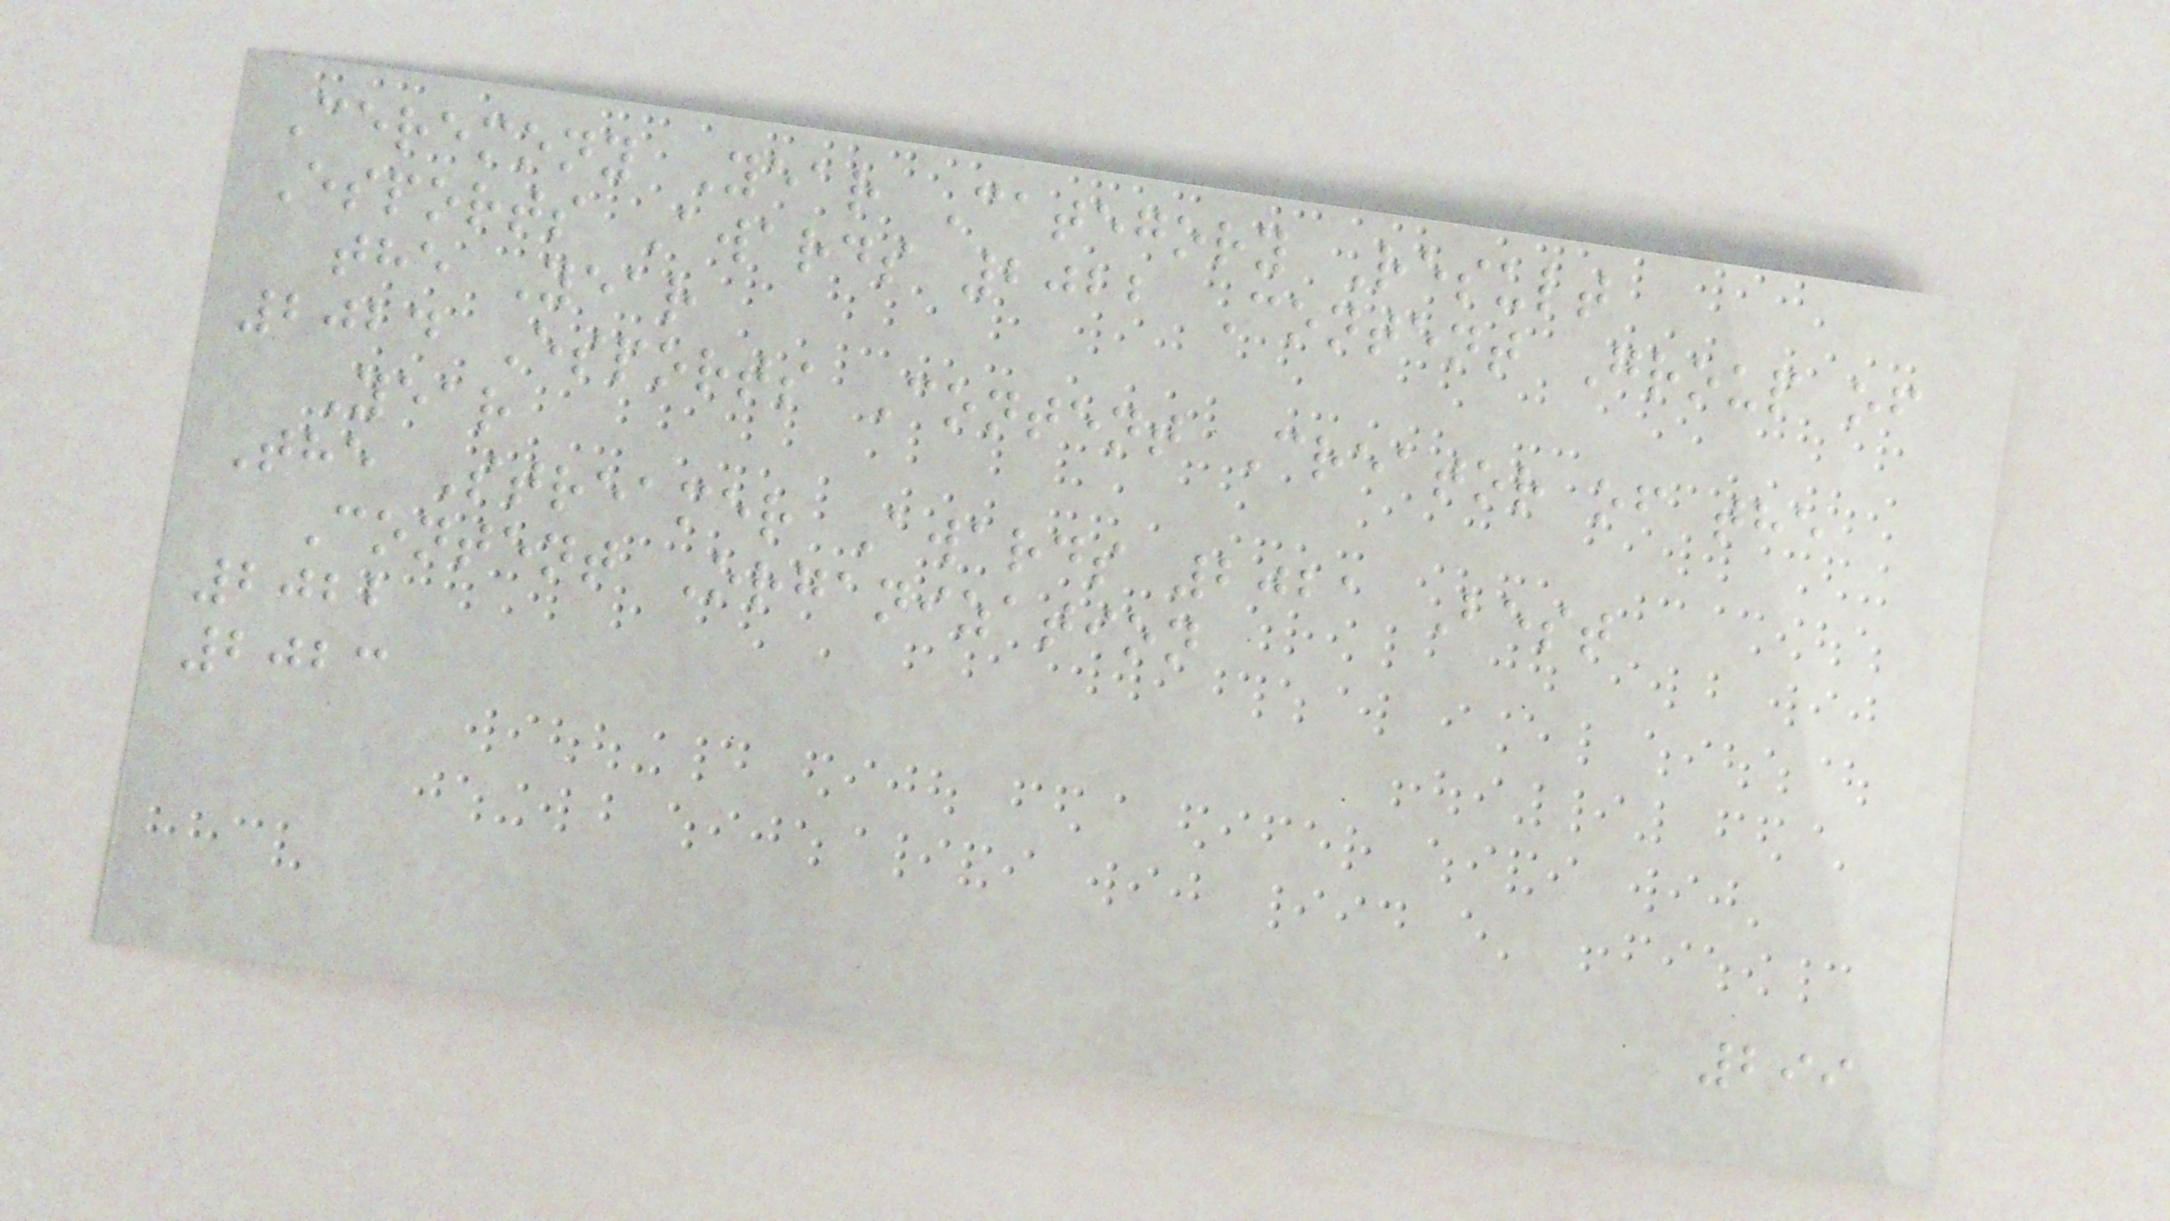Ceremony Year Category Result
Esports Awards 2022 Content Group of
the Year
2024 Esports Content Creator of the
Year
The Streamer Awards 2021 Best
Content Organization
2022
2023
299
